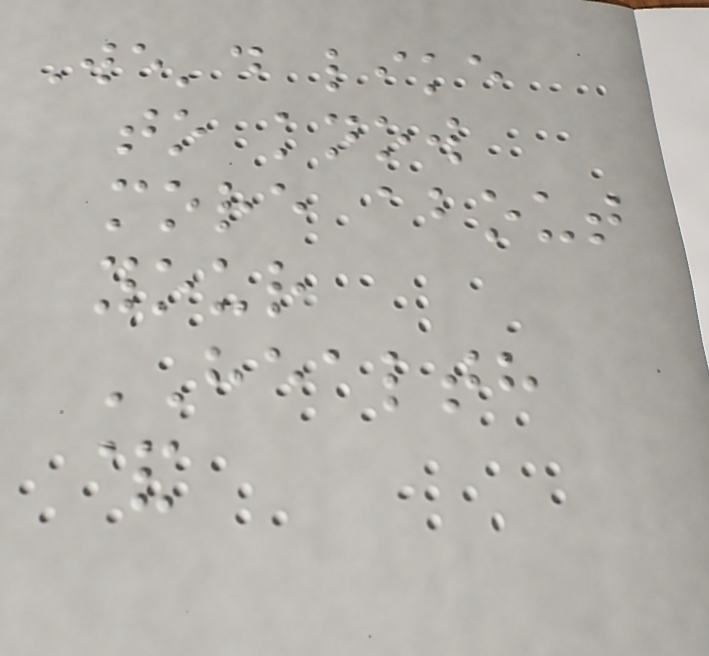We'd like
to know
more about
your
HEALTH
&
